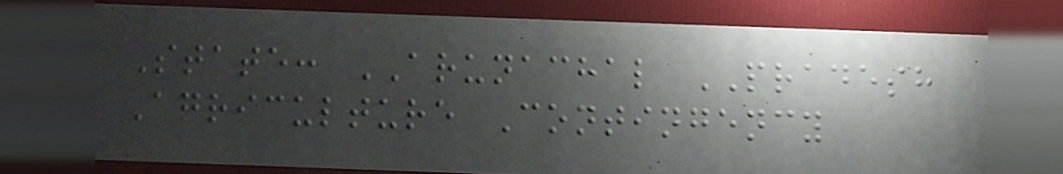State: ARUNACHAL PRADESH
Agriculture Contingency
